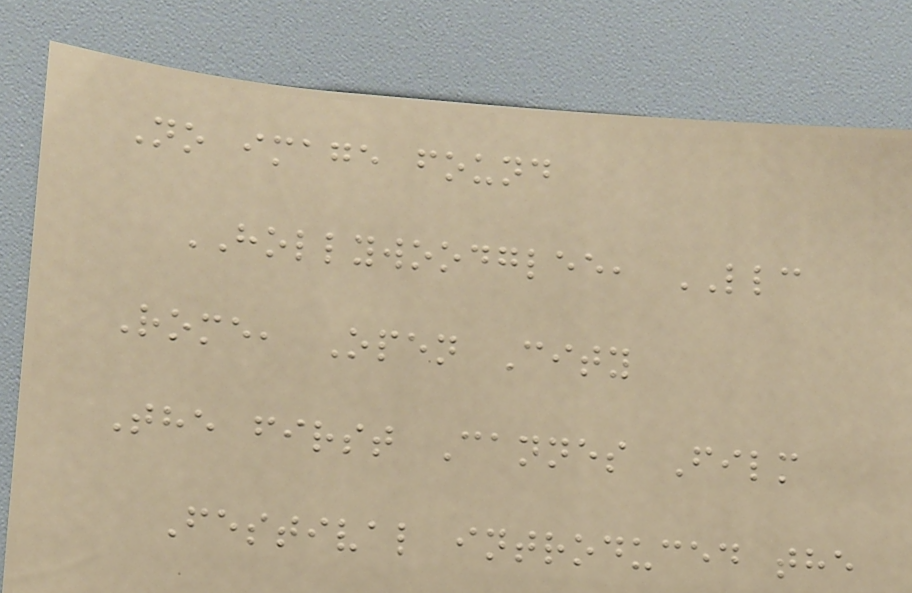No image found
HOLLYWOODGLEE, LLC
Rome, Open City
The first Cannes Film
Festival introduced the
